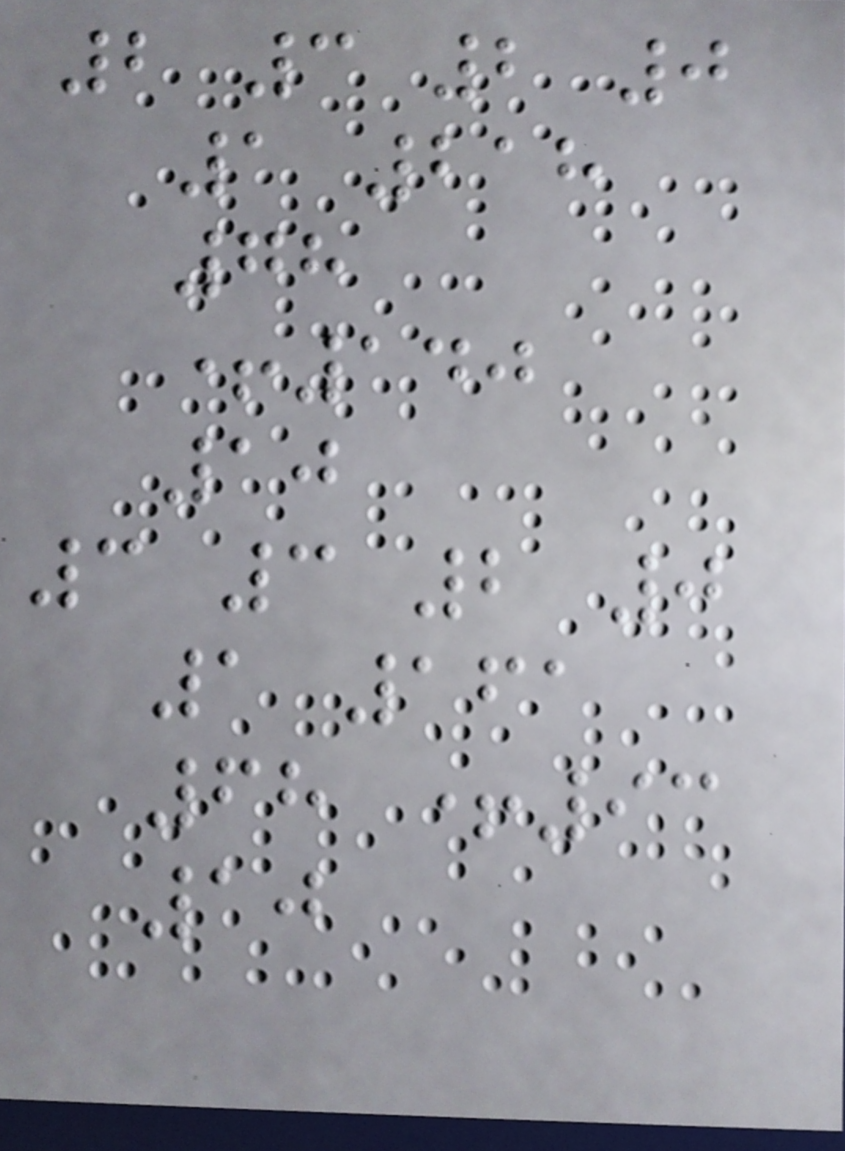2 3 2 0
1 218
78
+140
10
3 3 2 0
1 161
68 +93
10
